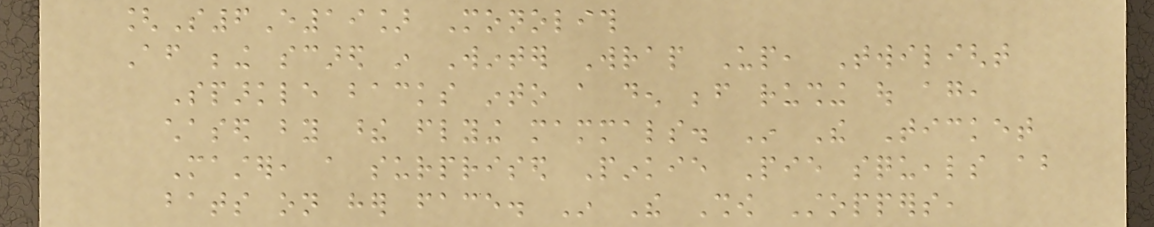[S6E19] Monolith
After being scared in Winter Wrap Up, Twilight
Sparkle backs into a den before rushing out again,
chased by these flying mammals. In The Ticket
Master, a surprised Pinkie Pie squeals about
bats on her face. In The Show Stoppers,
